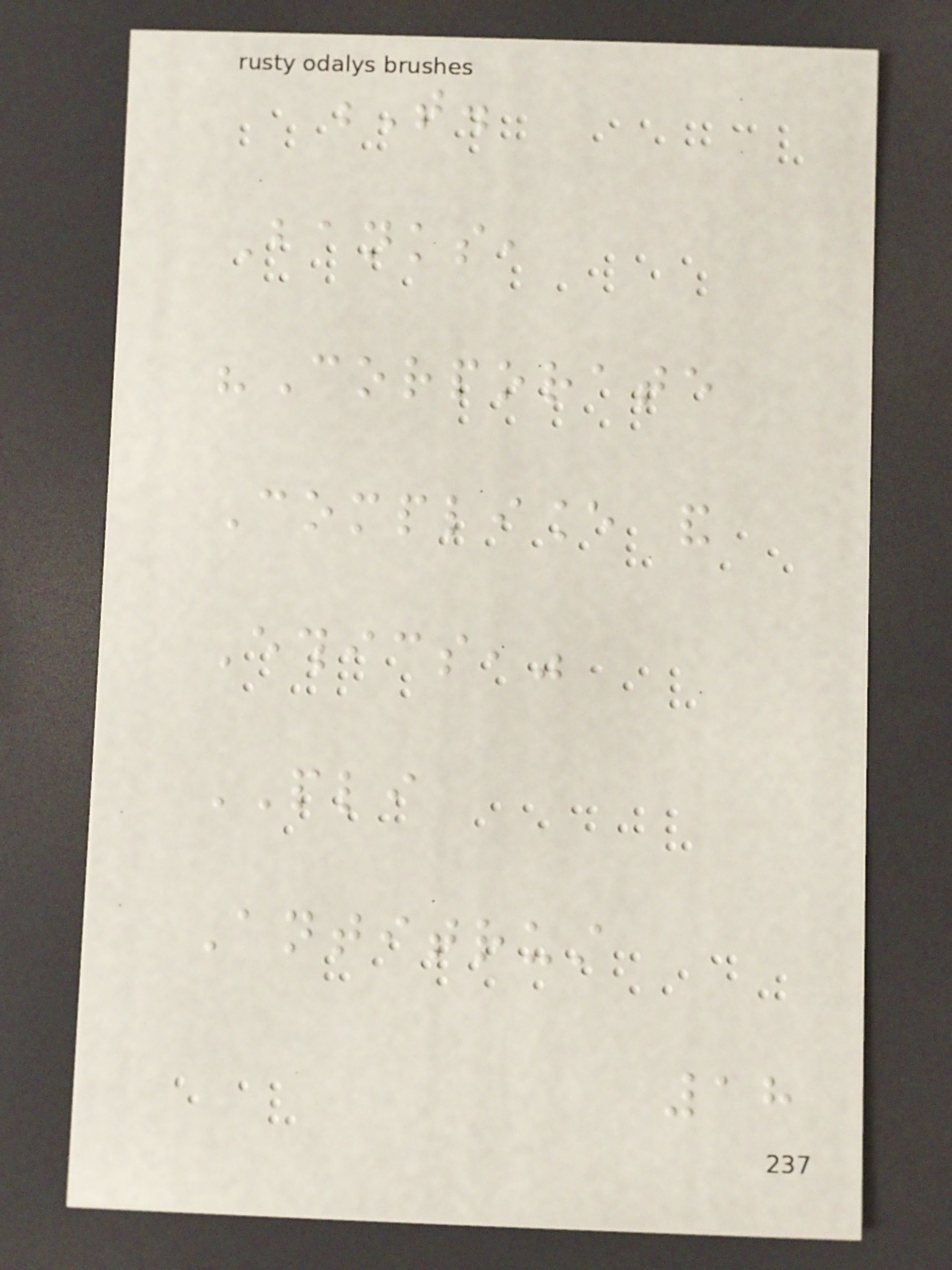T.
Banks,
"Corporate
Compliance and
Ethics,"
PLI
Antitrust
18
